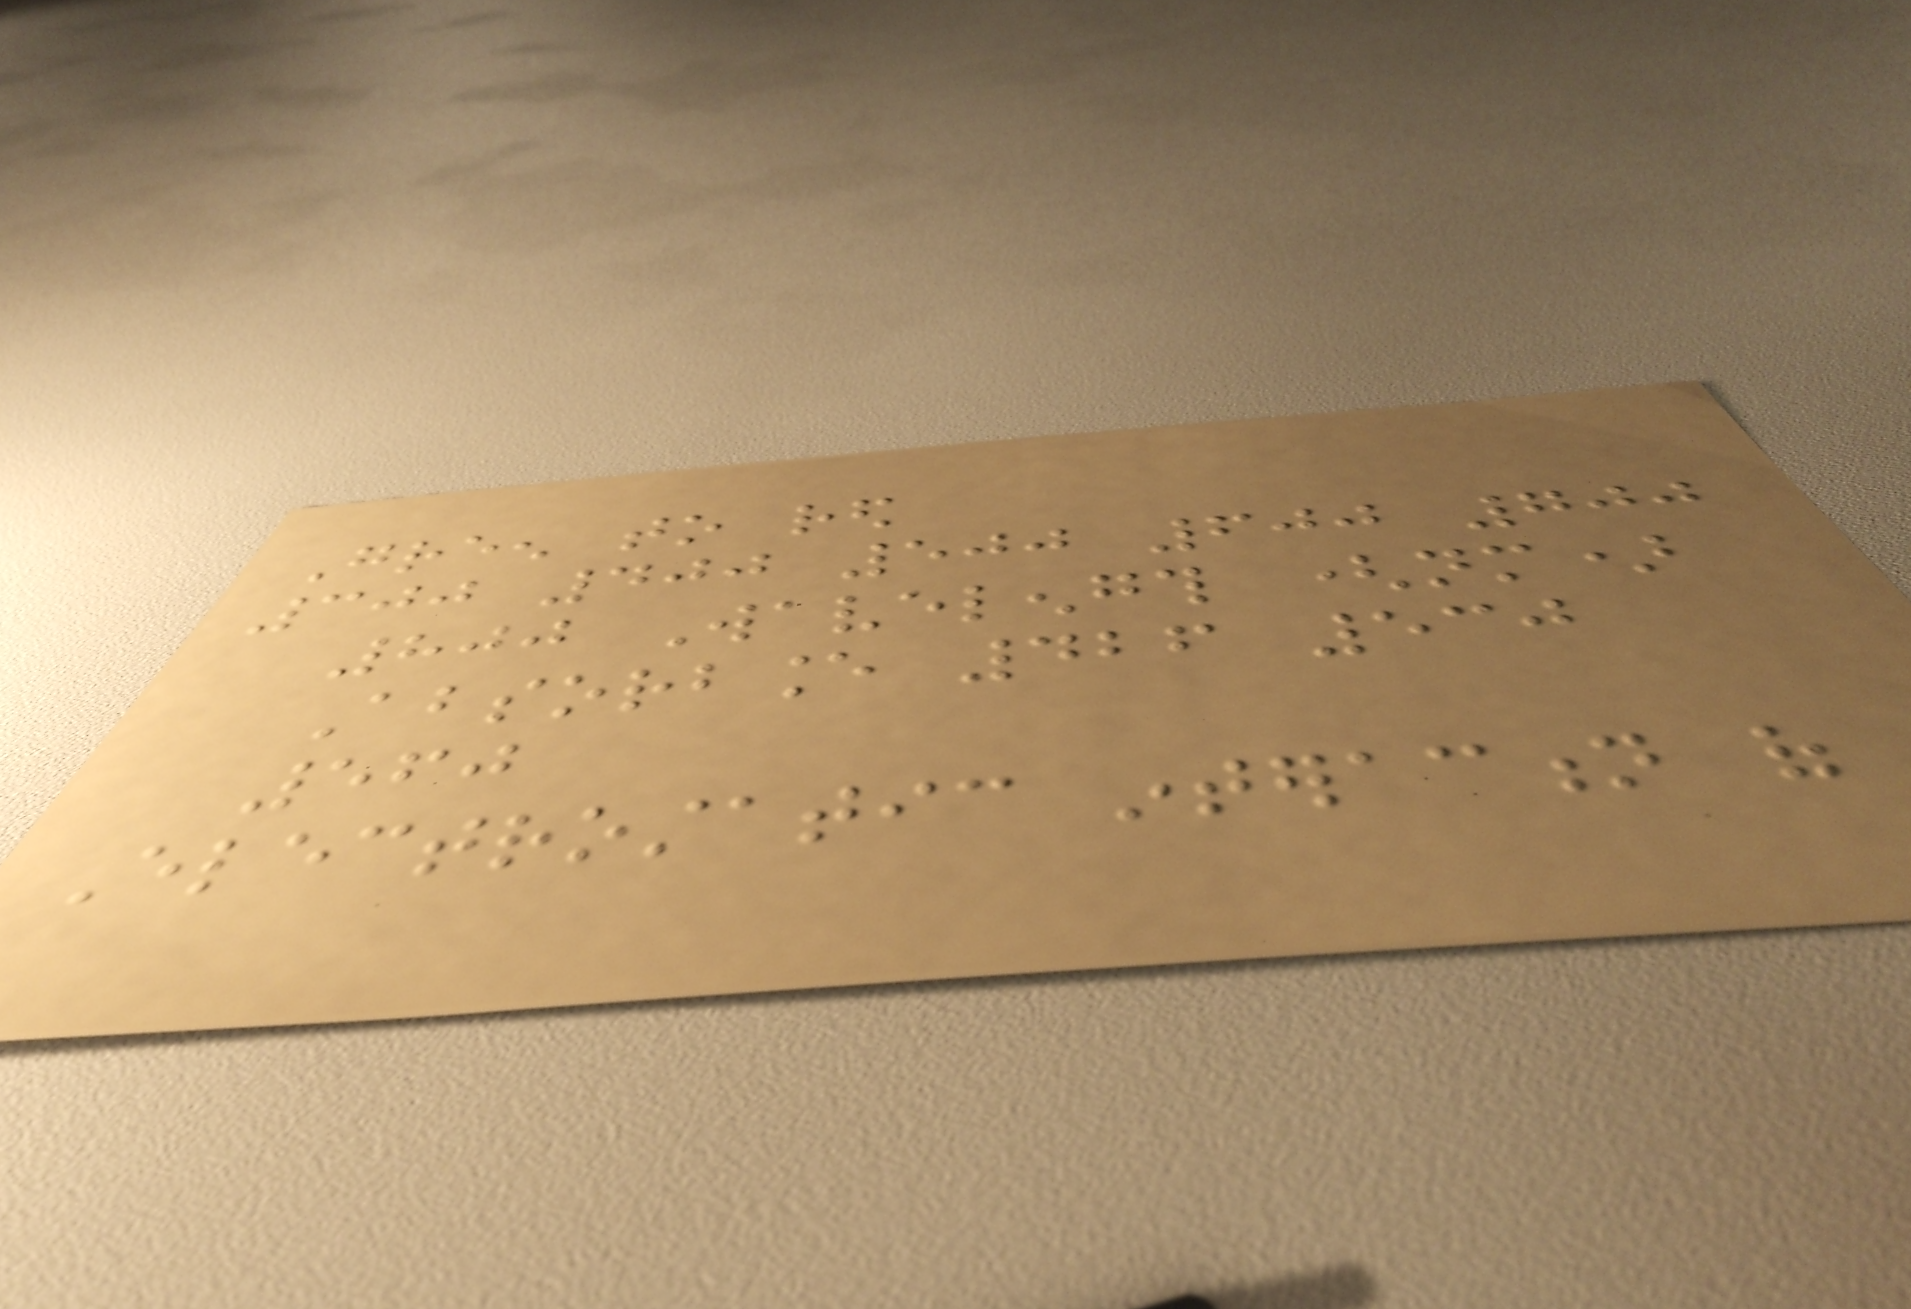Green to red
300 400 500 600 700
800 Wavelength (nm)
Absorbance 426 530
560
Electrostatic interaction of
